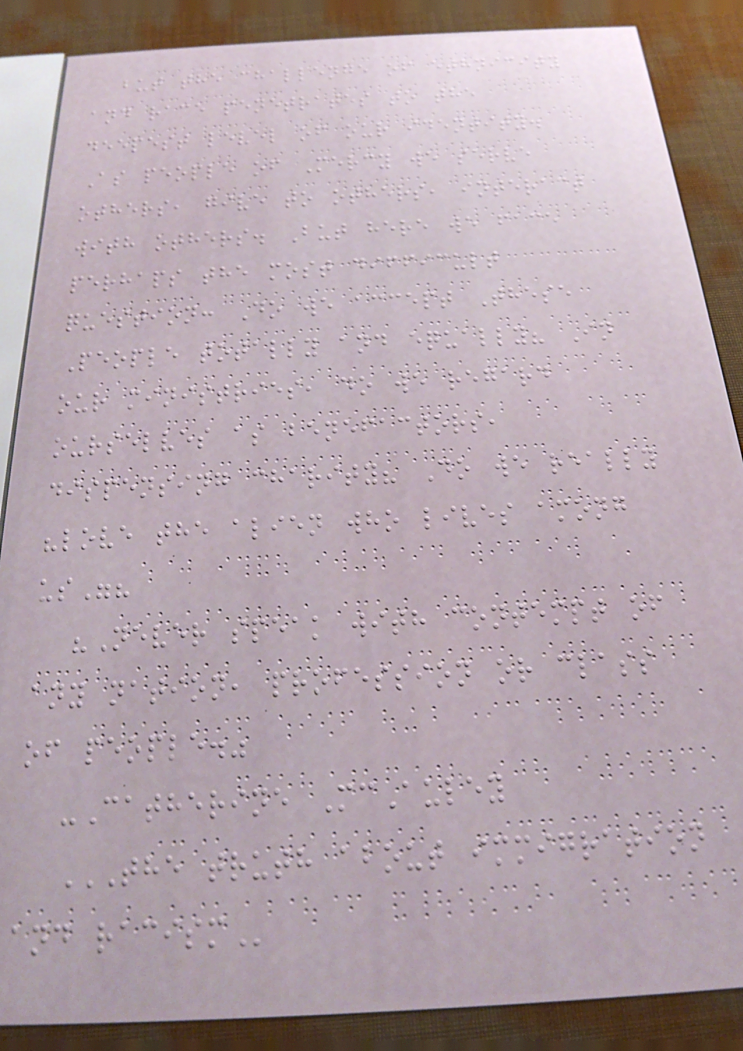but the challenge of ethnicity
and race penetrates to the
deepest level of our identity.
As people of Mercy we serve
others, give to others, interact
with others. But here we face
perhaps the most difficult
question: Do we accept These
People totally and equally? In
our ministries, do we regard
ourselves as benefactors,
dispensing charity? Do we really
"love the alien who lives among
us"?
"Never speak with contempt of
any nation, profession or class
of people."
-Catherine McAuley
THE TRUTH ABOUT IMMIGRATION
AND RACISM
